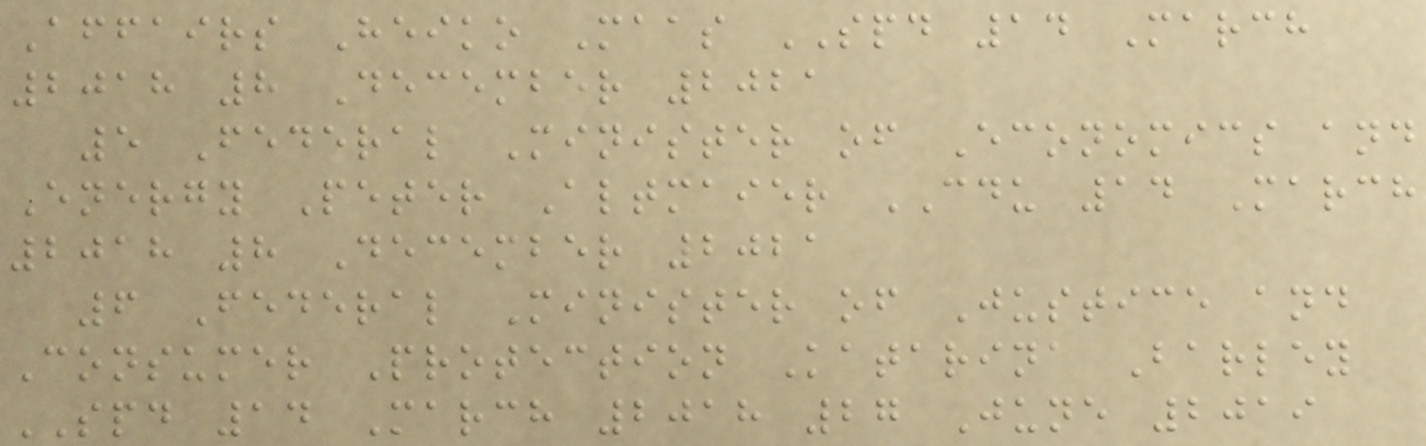Affairs Heiko Maas SPD 14 March
2018 8 December 2021
5 Federal Minister of Economics and
Energy Peter Altmaier CDU 14 March
2018 8 December 2021
6 Federal Minister of Justice and
Consumer Protection Katarina Barley
SPD 14 March 2018 27 June 2019
